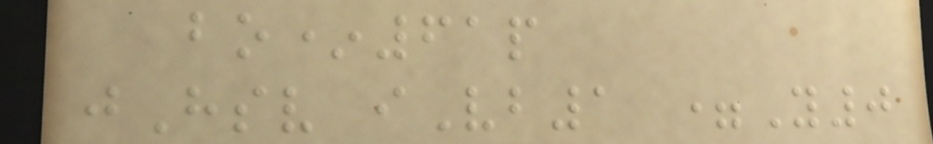bo*61p
jHsv iVb1 =Y0
